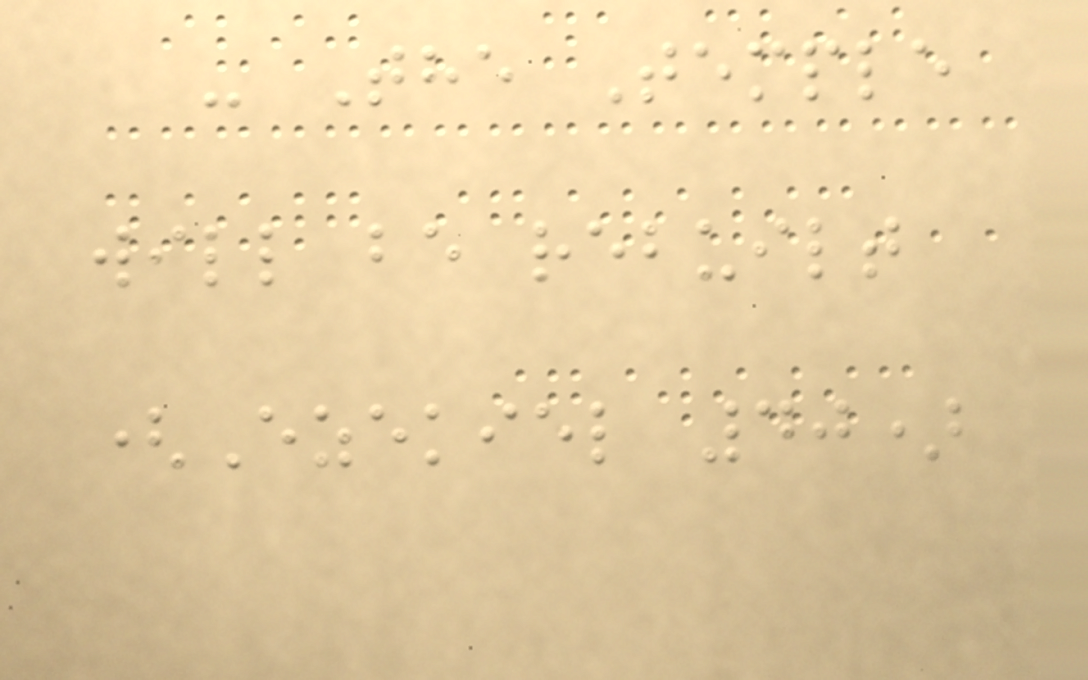- The Temple
will be rebuilt
(Ezekiel 40)
